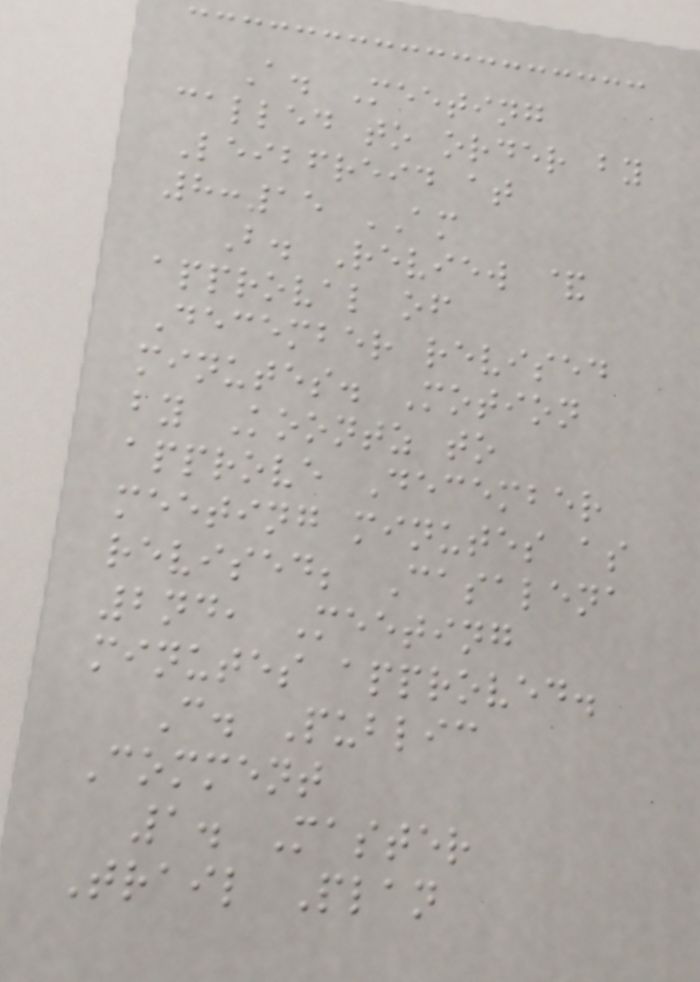A. Meeting
called to order by
Leibfreid at
8:15 AM
B. Review &
approval of
December revised
minutes. Motion
by Koontz to
approve December
meeting minutes as
revised; Casalena
2nd, Meeting
minutes approved.
C. Public
Comment
1. Master
Trail Plan
